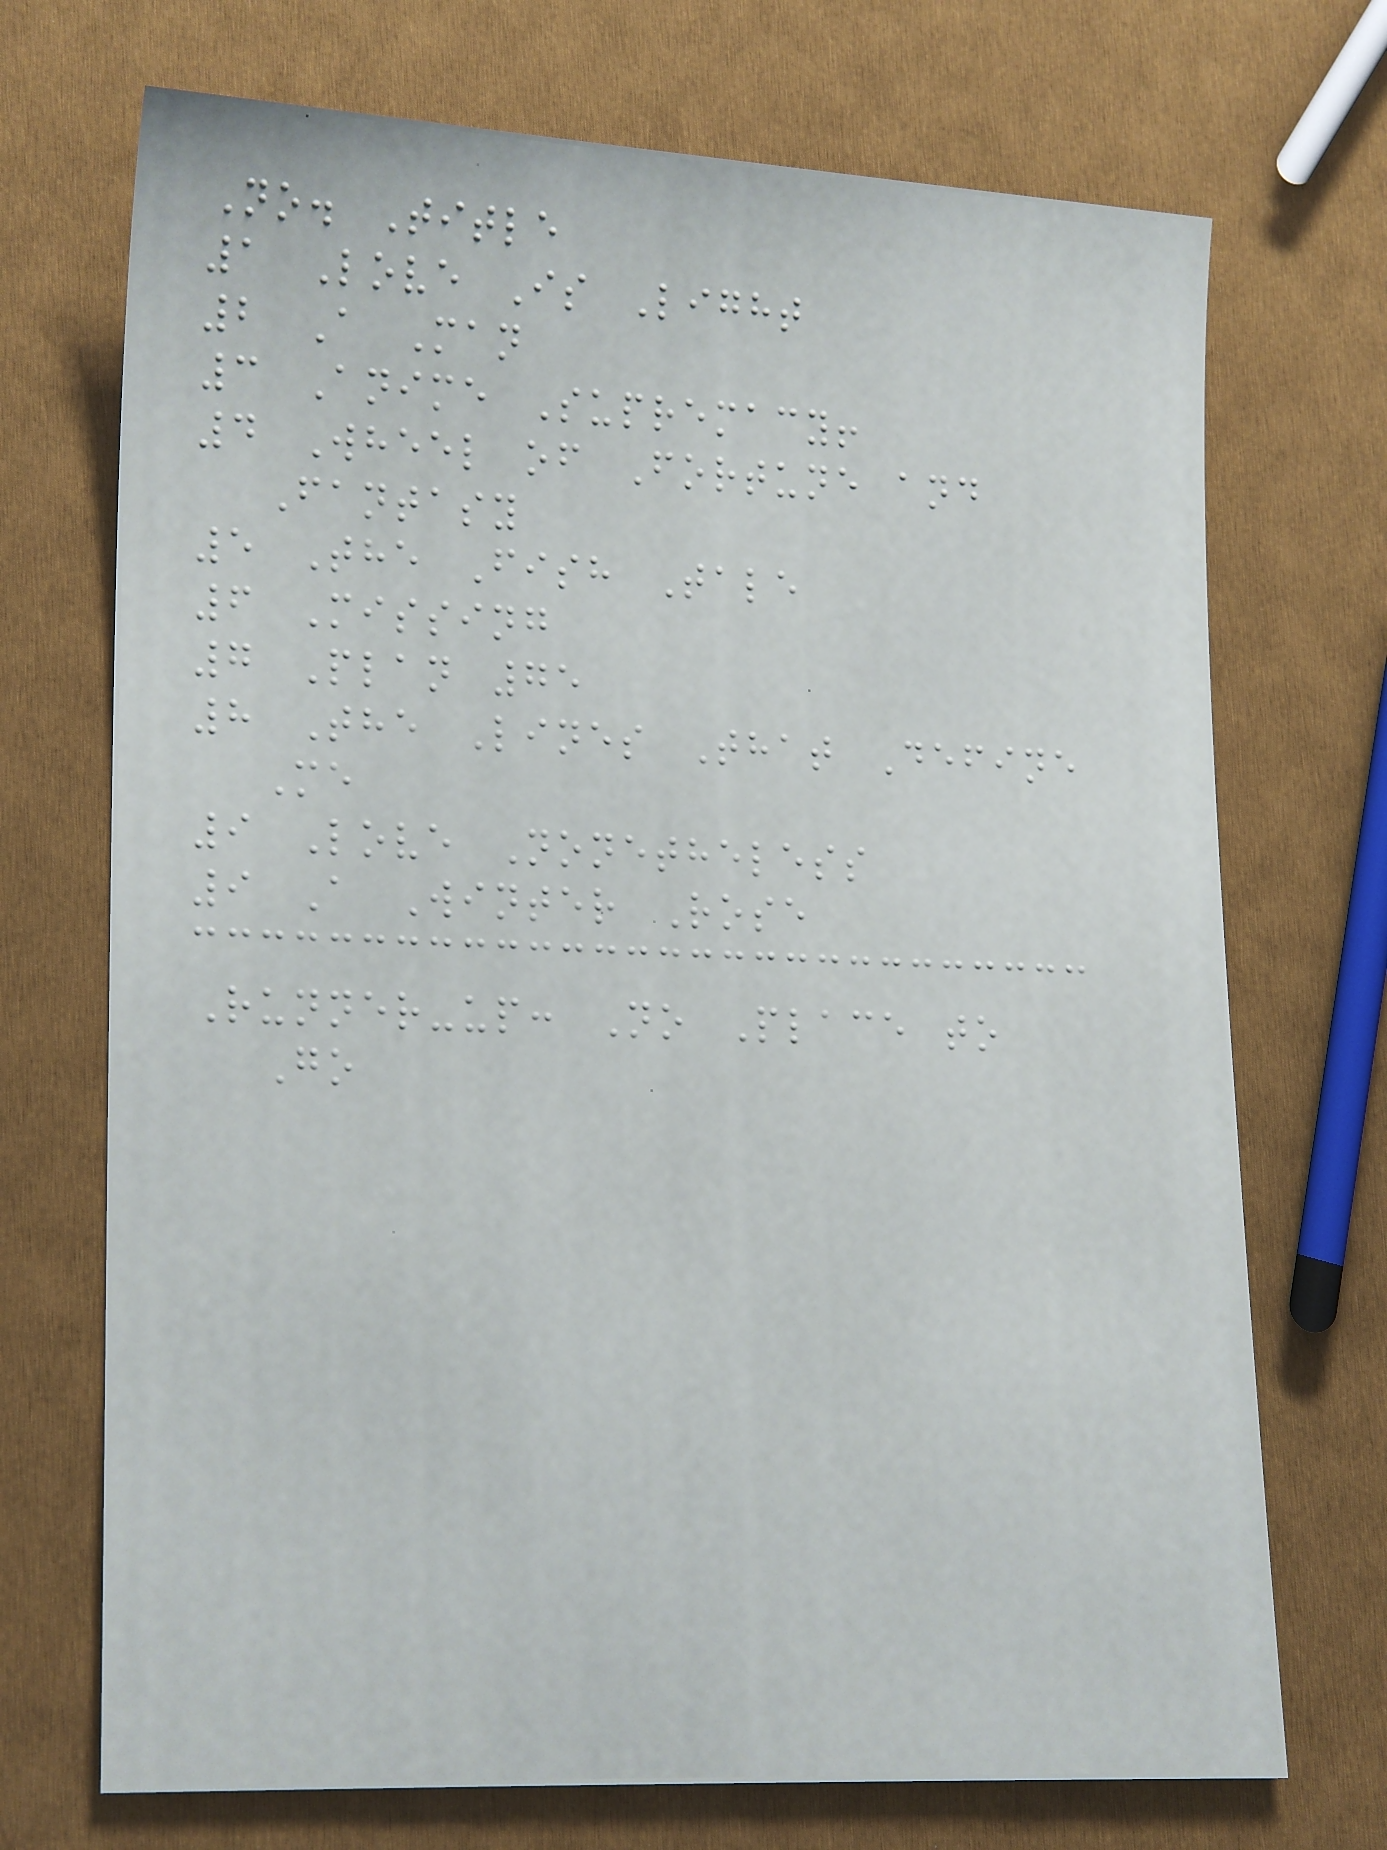No. Title
1 Love Is Light
2 A Man
3 Anime Supremacy!
4 Wheel of Fortune and
Fantasy
5 The Fish Tale
6 Missing
7 Plan 75
8 The Lines That Define
Me
9 Love Nonetheless
9 A Winter Rose
Runner-up: No Place to
Go
